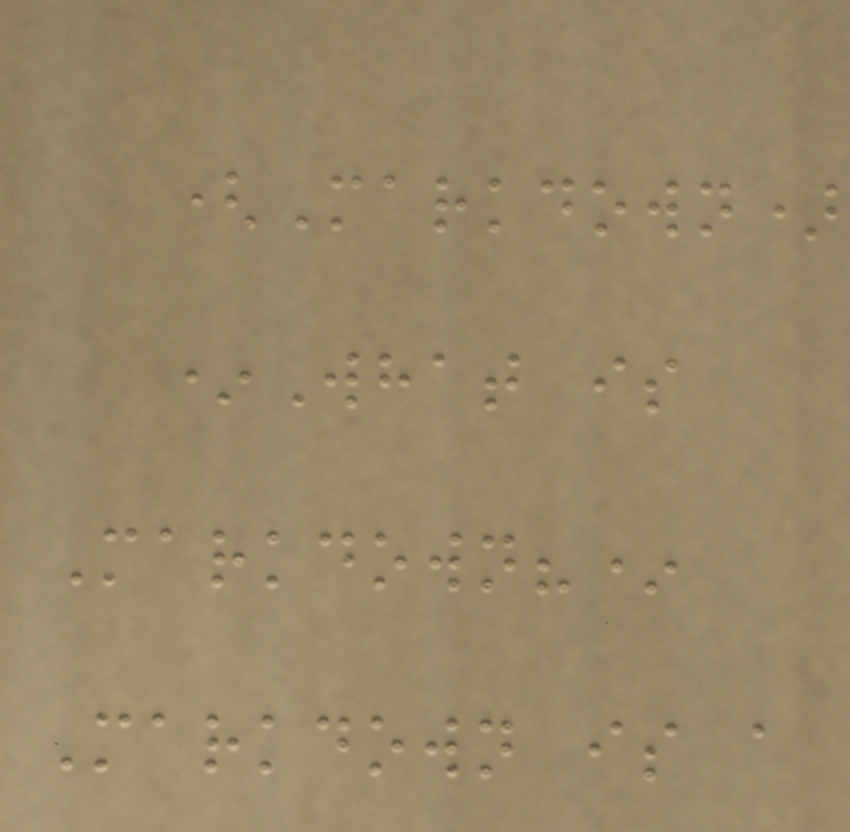(Markdown)
*What is
Markdown?*
Markdown is a
